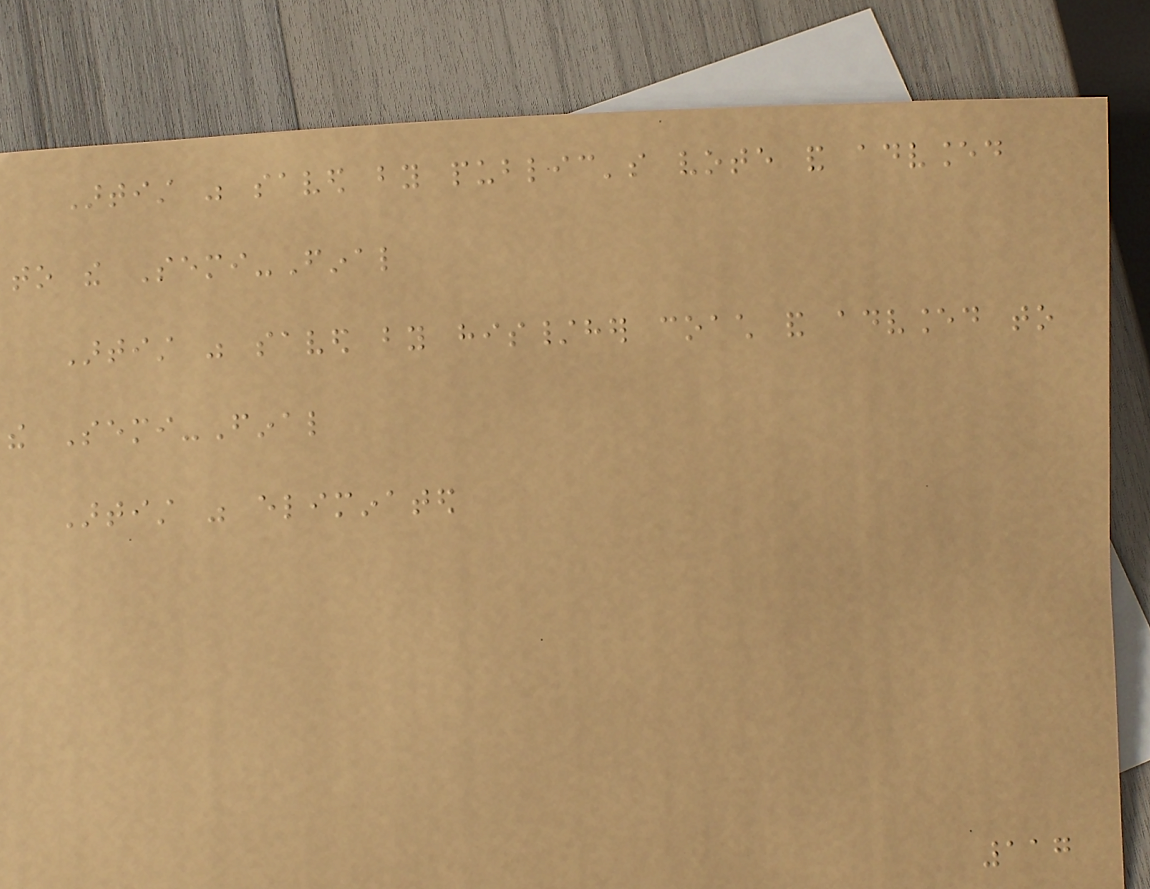Artist was saved by public's vote and advanced
to the Semi-Final
Artist was saved by his/her coach and advanced to
the Semi-Final
Artist was eliminated
117
